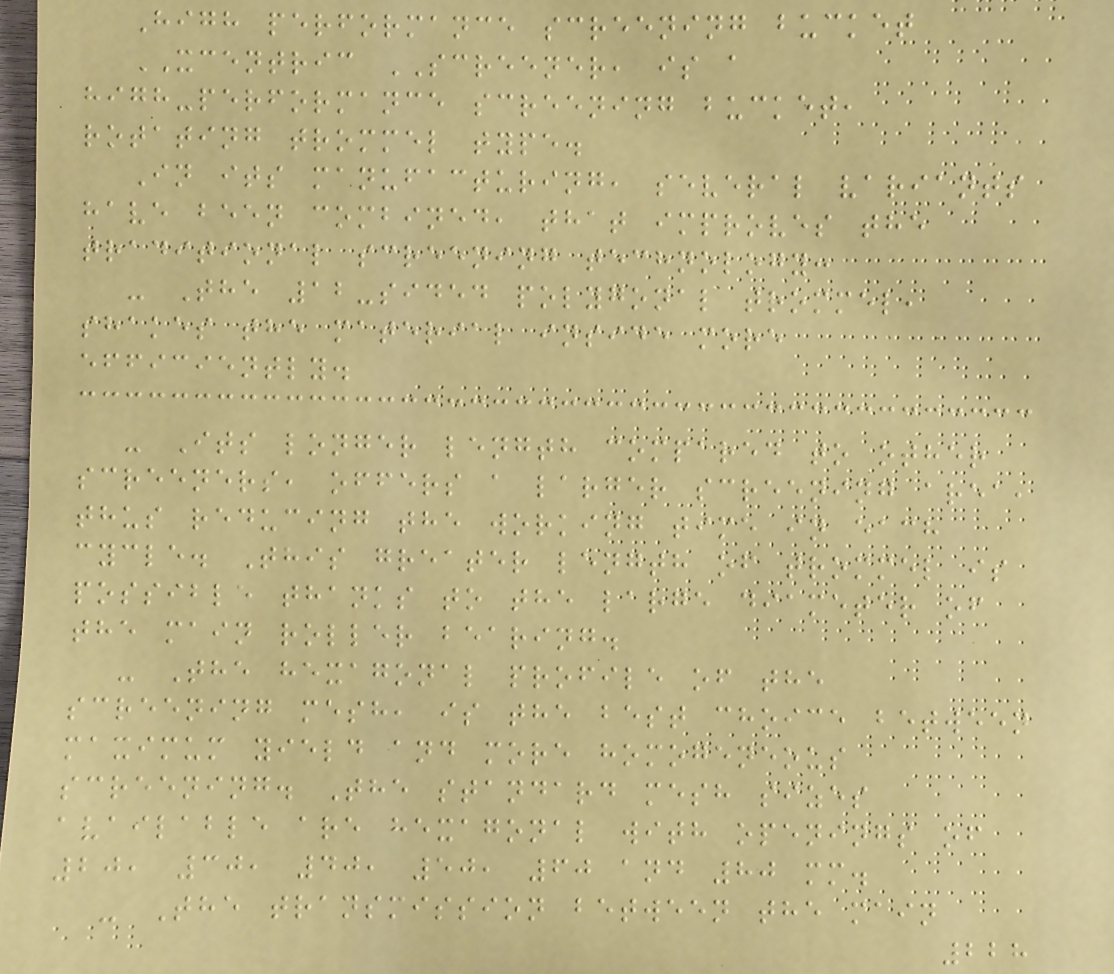High performance screening bucket
XCENTRIC SCREENER, is a
high-performance screening bucket,
rotating trommel type.
In its manufacturing, several variants
have been combined, that improves the
traditional screening technology:
- The 12-sided polygonal trommel,
shakes the material inside more
efficiently.
- Its longer length compared to other
screeners, offers a larger screening area,
thus reducing the working time in each
cycle. This greater length of trommel is
possible thanks to the large diameter of
the main roller bearing.
- The hexagonal profile of the
screening mesh, is the best choice between
maximum yield and more homogeneous
screening. The standard mesh sizes
available are hexagonal with openings of
20, 30, 40, 50, 60 and 80 mm.
- The transmission between the main
228
